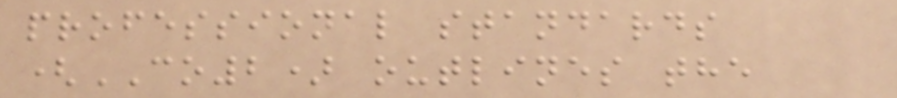professional standards
(CO2) outlines the
